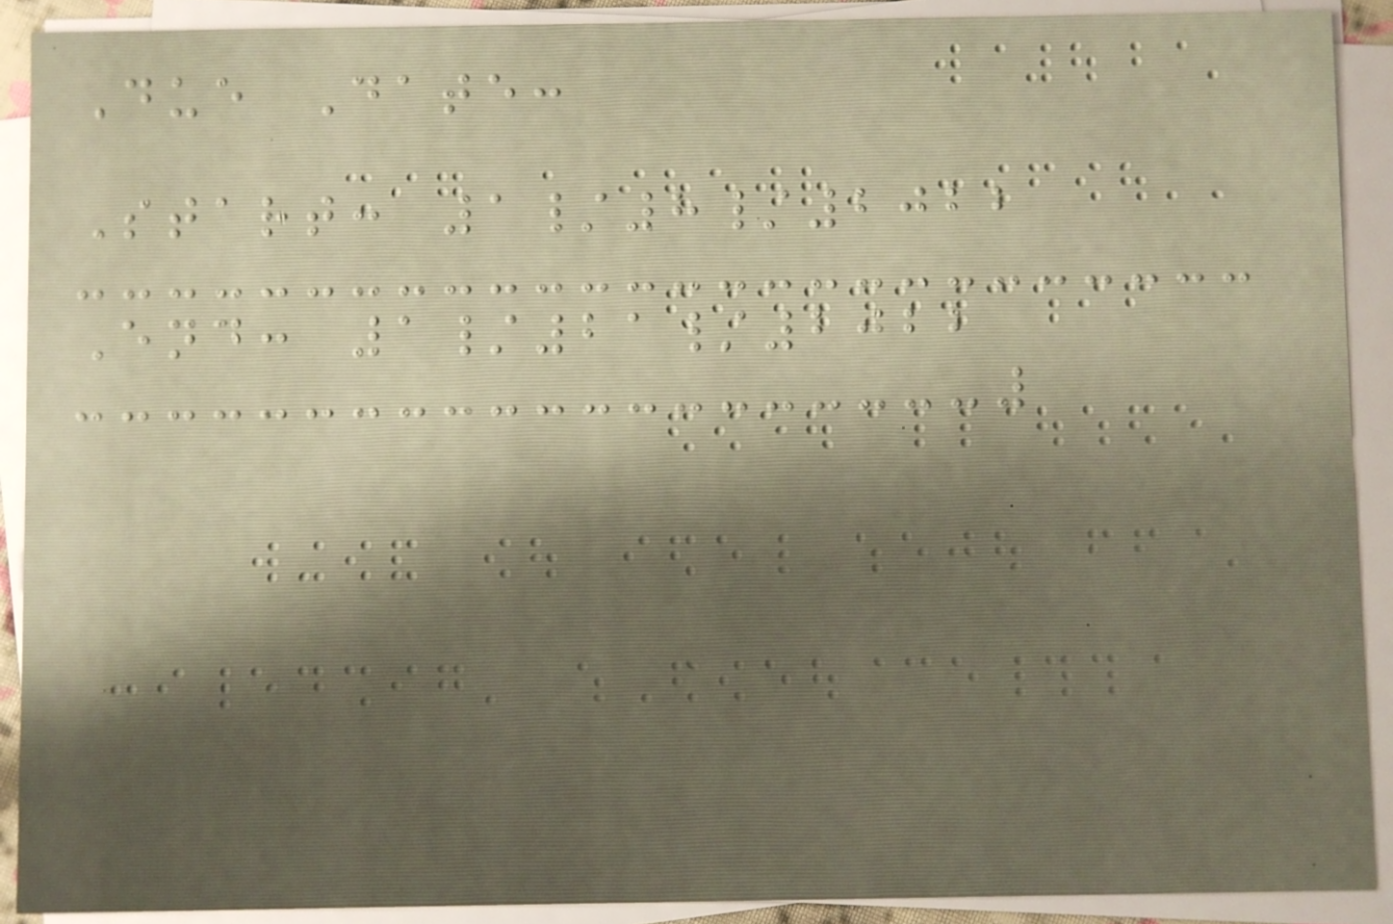Due Date:
Start: 1/8/2022
End: 1/21/2022
